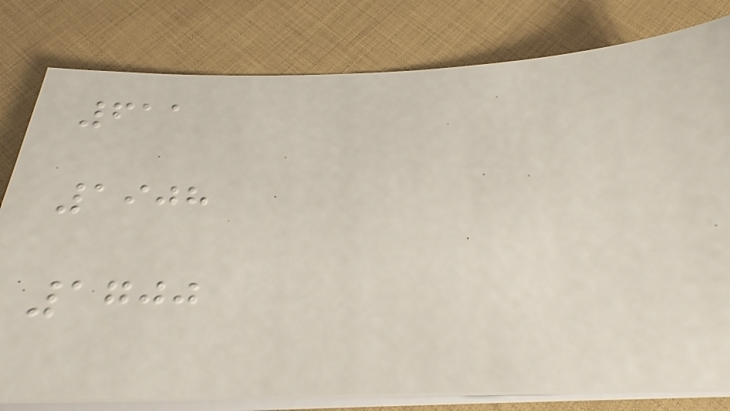611
1908
1700
